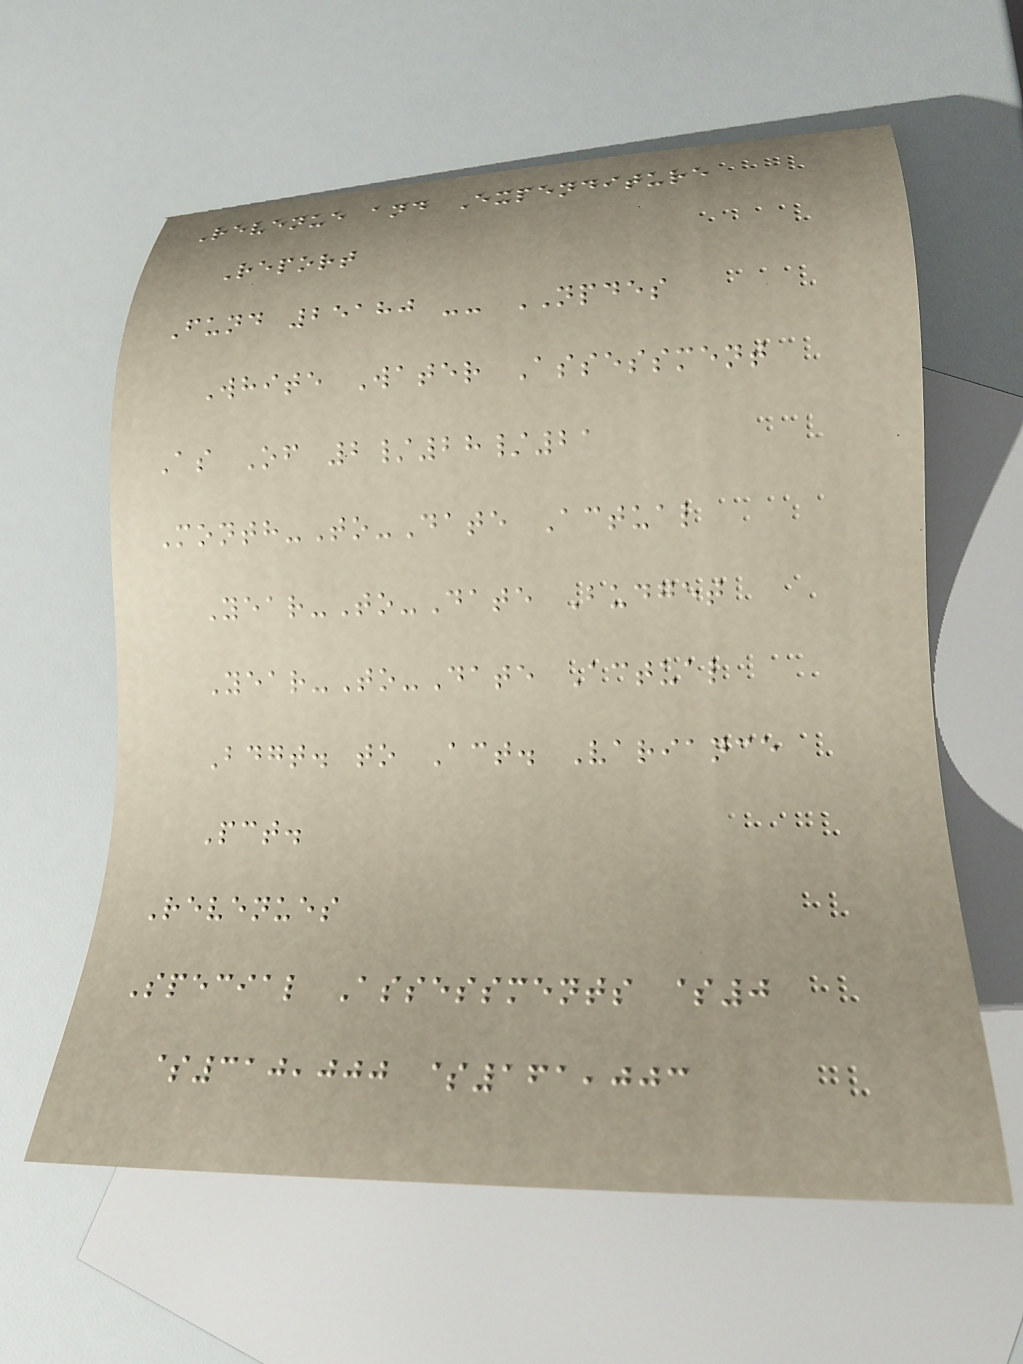Revenue and Expenditure
Report
Fund 25180 -- NPDES
White Water Assessment
As Of 2/28/21
Month-To-Date Actual
Year-To-Date Budget
Year-To-Date Actual
Bdgt. to Act. Variance
Pct.
Revenues
Special Assessments $0
$310,000 $161,003
